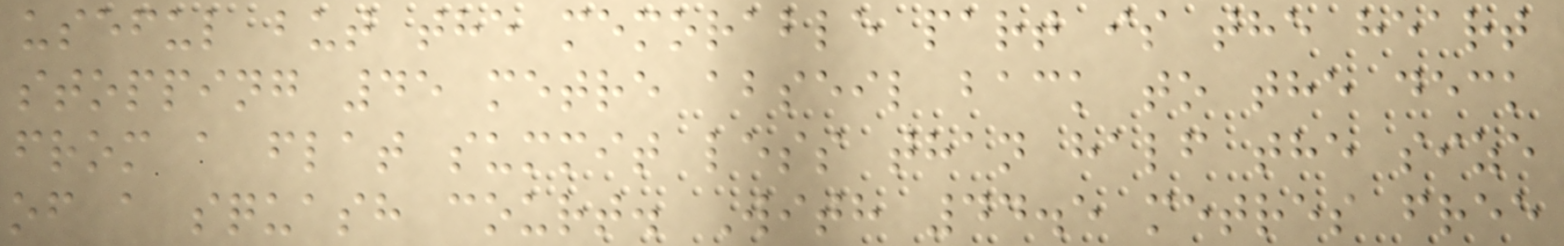useful but the memorable part is the heart
stopping 45 metre abseil back to the deck
from a flat summit less than half the size
of a squash court. With 44.5 metres free
